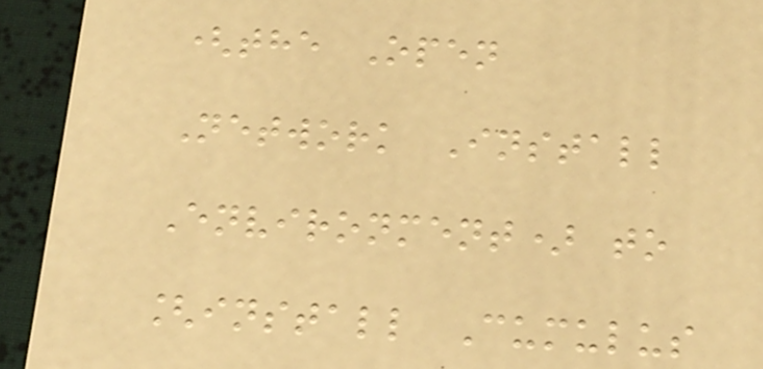(the Open
Network Install
Environment) to
[install Cumulus
